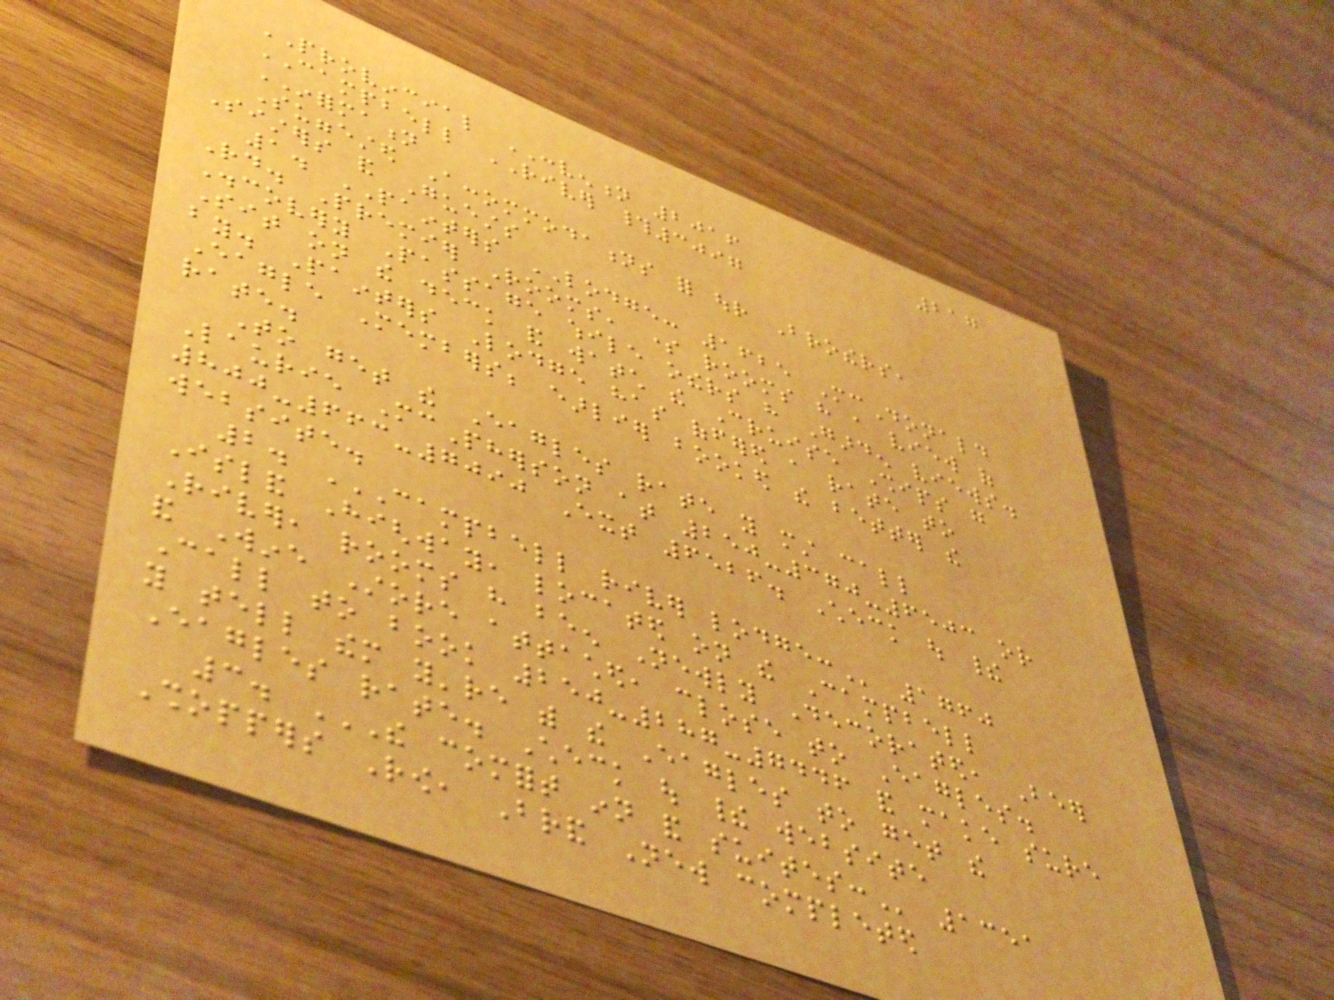217
PROVINCIAL CONVENTION 2016
CAMPBELL RIVER #3097
INFORMATION
Suggested Accommodations for our Brothers,
Sisters and Guests
1. PAINTERS LODGE: 1625 McDonald
Rd. Premier Rooms, some rooms have a view of
Discovery Passage while others have Garden views.
Sit on the deck and watch the Cruise Ships go
by. Painters Lodge has offered a rate to
Eagle Members; earlier booked the better the
rate.
To get the Eagles rate you must call
Laurie McPherson at 250-370-6503 or
800-663-7090 Ext 6526. Check out their
website.
2. CAMPBELL RIVER LODGE: 1760
Island Highway, located on the Campbell
River, rooms have been Newly Decorated, Beer
and Wine Store attached, close to Eagles.
Call to book 250-287-7446 and make sure
you tell them you're with the Eagles to get the
Eagles rate. Check out their website
3. THE COMFORT INN AND SUITES: 1351
Shoppers Row, Brand New completed
